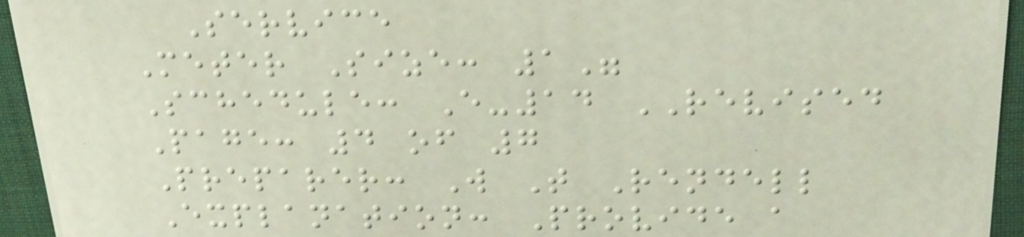Service
Meter Size: 1"
Schedule: E-14 REVISED
Page: 4 of 7
Preparer: W T Rendell
Explanation: Provide a
